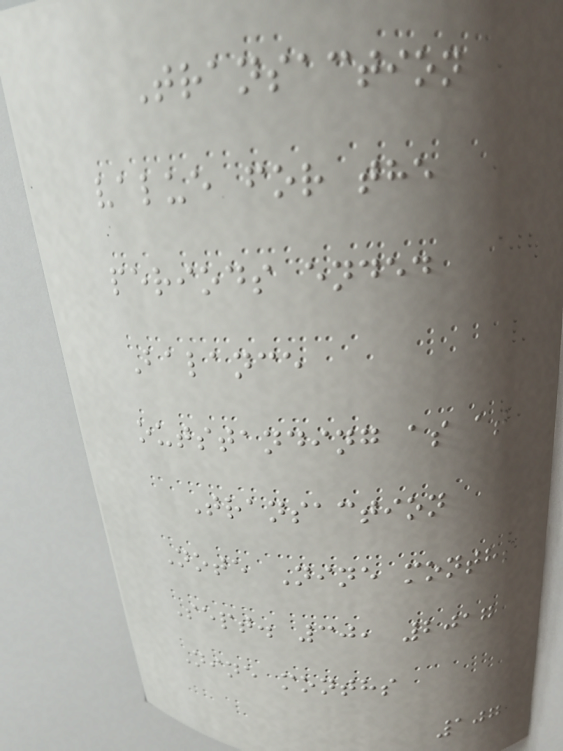Transaction
value for the
periods ended
Balance
outstanding as at
Transaction
Note Nine months
Sept. 30, 2017
Nine months
107
